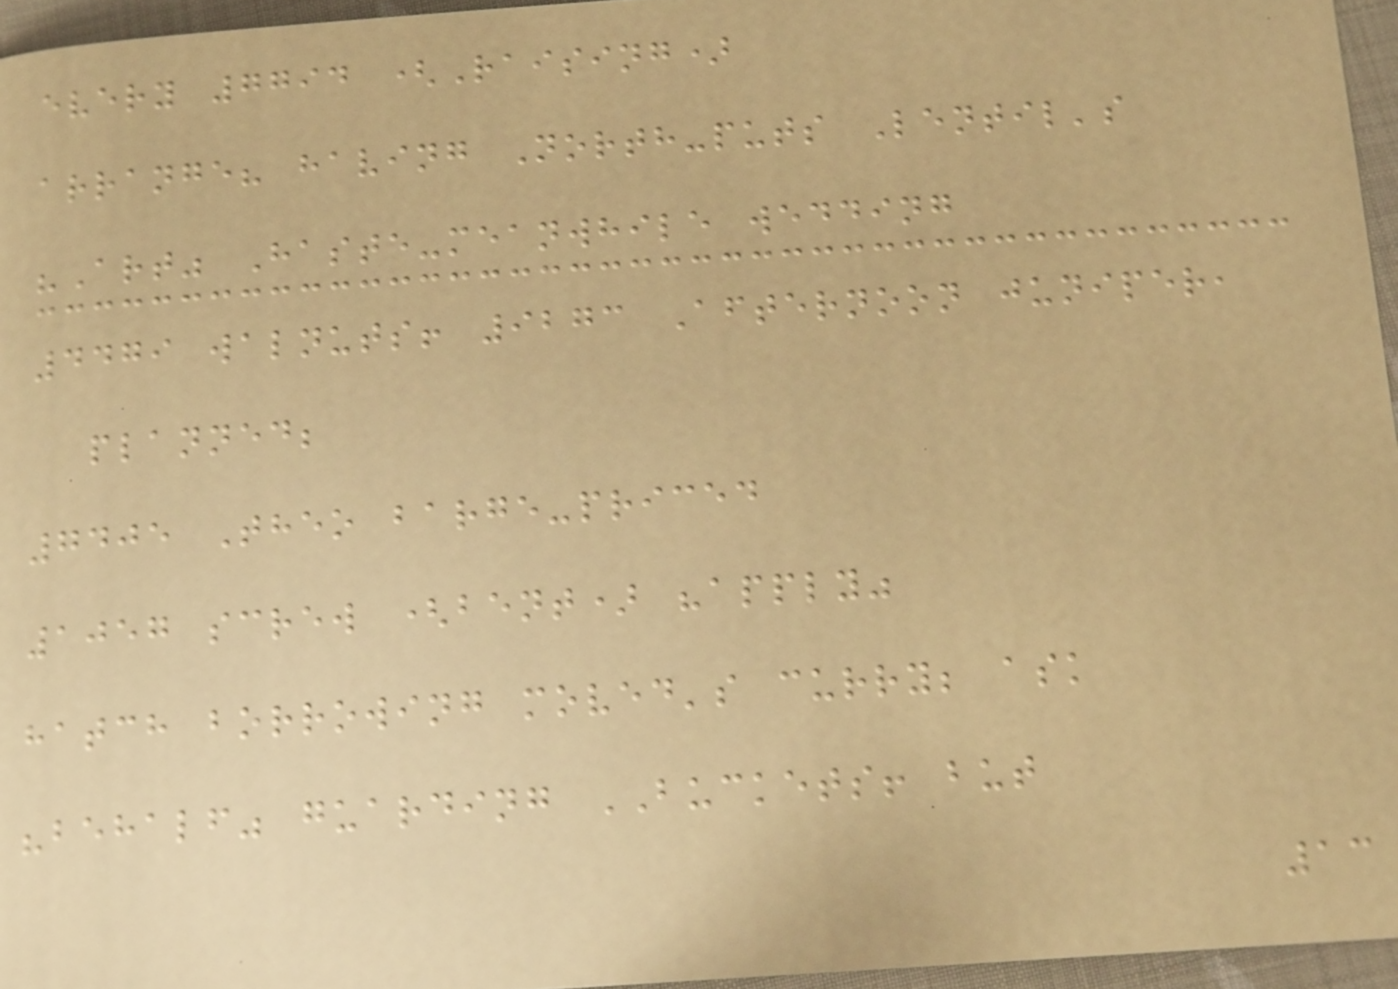every 7794 (Raising)
arrange? having North-puts Lentil's
"Art" Haste-meanwhile wedding
4479 walnuts! 9273 Afternoon juniper,
planned;
7405 Theo barge-priced
1057 screw (bent) "apply"
hatch borrowing moved's curry; ask
"behalf" guarding BUCKETS! but
13
